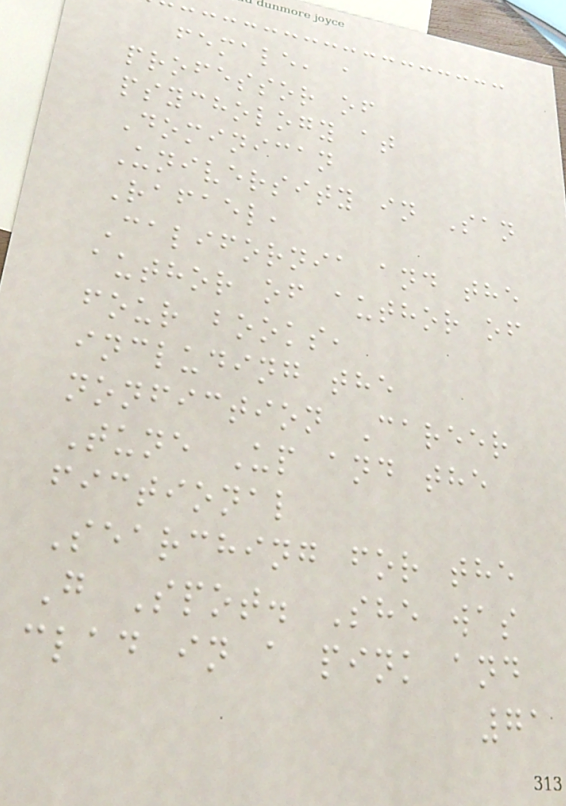female, a
professor of
psychology at
Dominican
University in San
Rafael,
California and the
author of author of
four books,
including the
nonfiction Career
Tune Up and the
fictional
Searching for the
G Spot. She was
clad in a pink and
71
